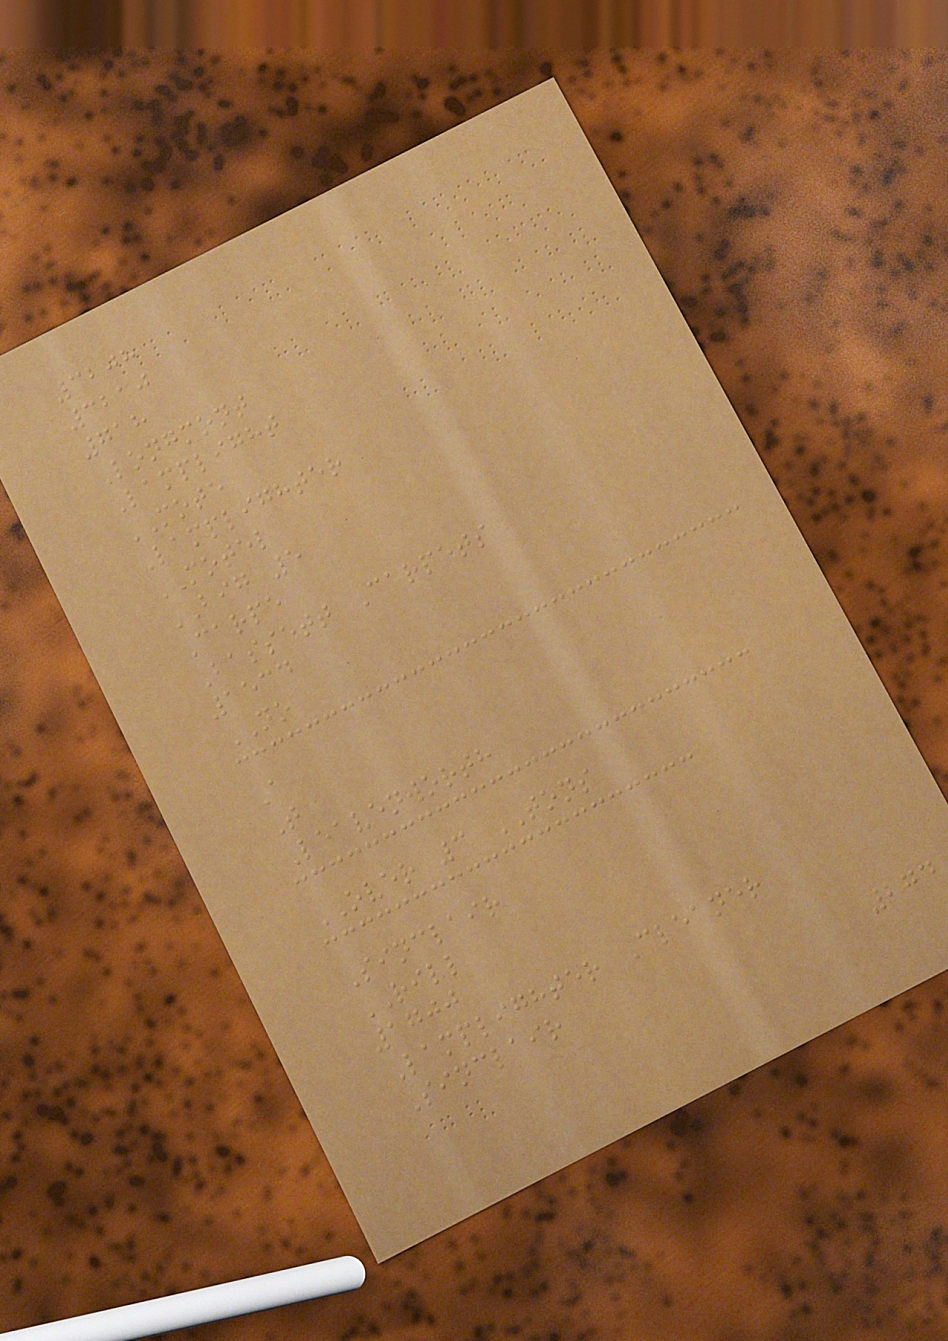3208
3210
718
Longmont
Lamplight
MOTE
Lamplighter
MOTEL
BIG 5
Carpe
Bassett Carpets
1534
NO
A
T
Leavenworth
OVER 3 TONS
Sinclair
RILL
1700
Lamplighter Cleaner
Sinclair
274
